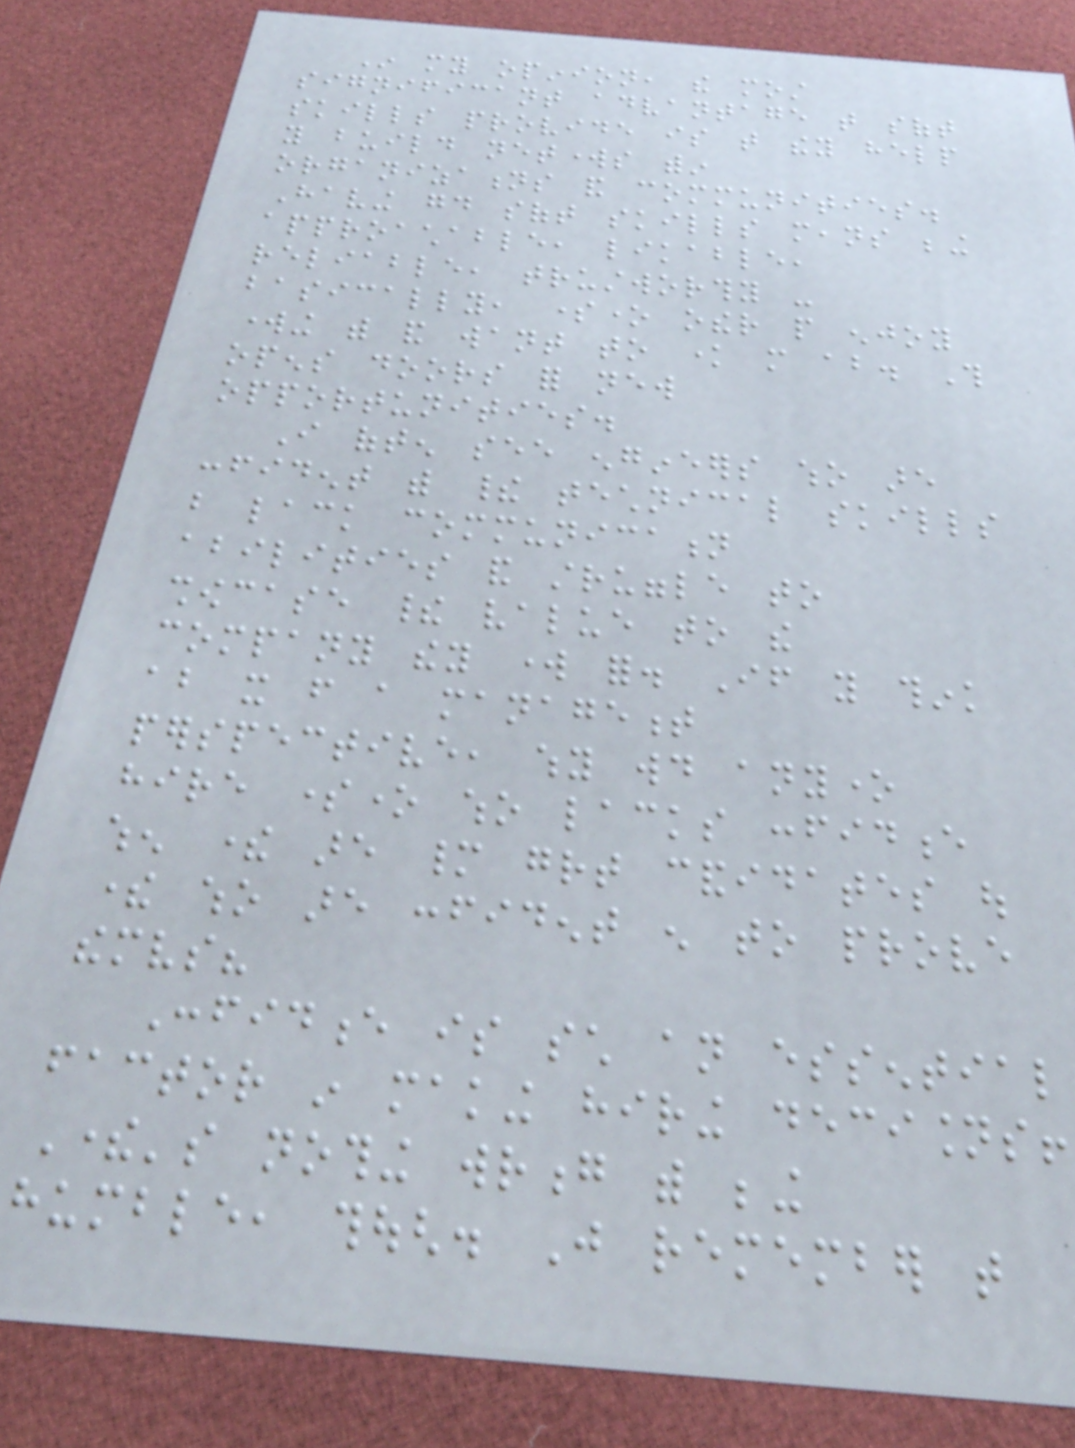In my opinion, the most
significant advantage that soft
skills provide is that they help
you build networks within
organizations and communities.
Having good soft skills means being
approachable, likable,
reliable, trustworthy -
basically, someone other people enjoy
working with and want to know more about. This
opens doors for new
opportunities.
I often see engineers who are
confident with their technical skills
but lack communication
abilities and struggle to
showcase their value to the
company they work for. If you think
about it from a management
perspective, why would anyone
hire someone who lacks confidence
when there are many great candidates out
there who are confident enough to prove
themselves?
Confidence is such an essential
factor in making hiring decisions!
There's nothing wrong with being
humble, though. Just remember that
